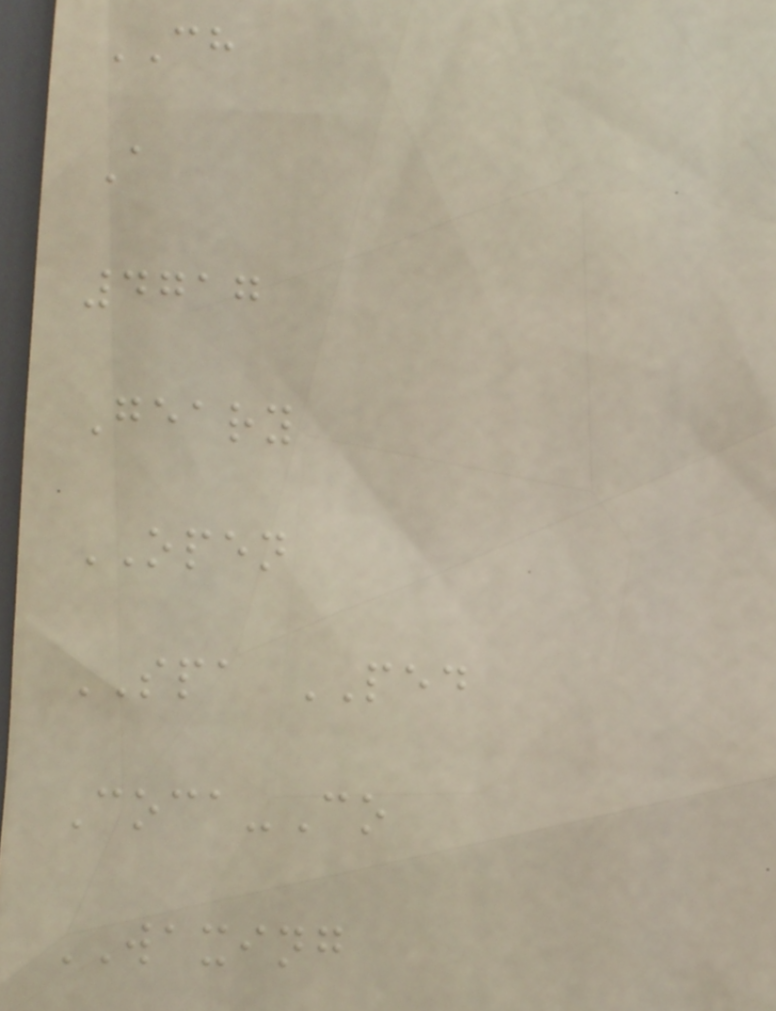CH
A
4717
Geary
OPEN
SPA PED
Coca-Co
WAXING
